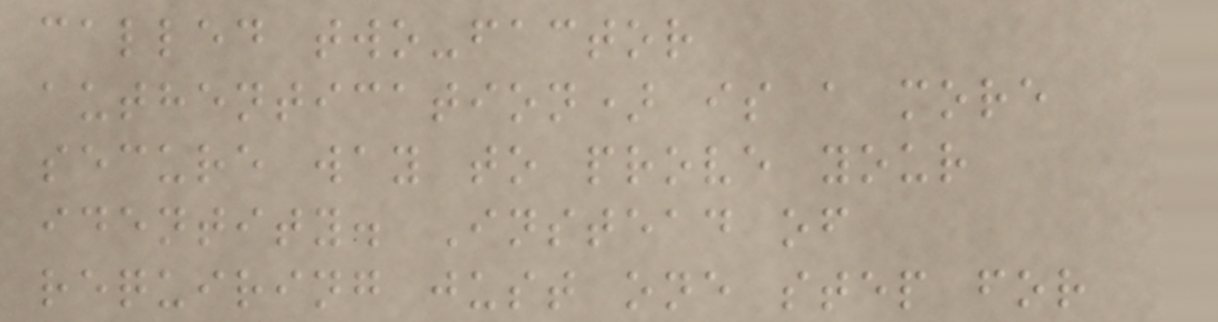called two-factor
authentication) is a more
secure way to prove your
identity. Instead of
requiring just one step for
